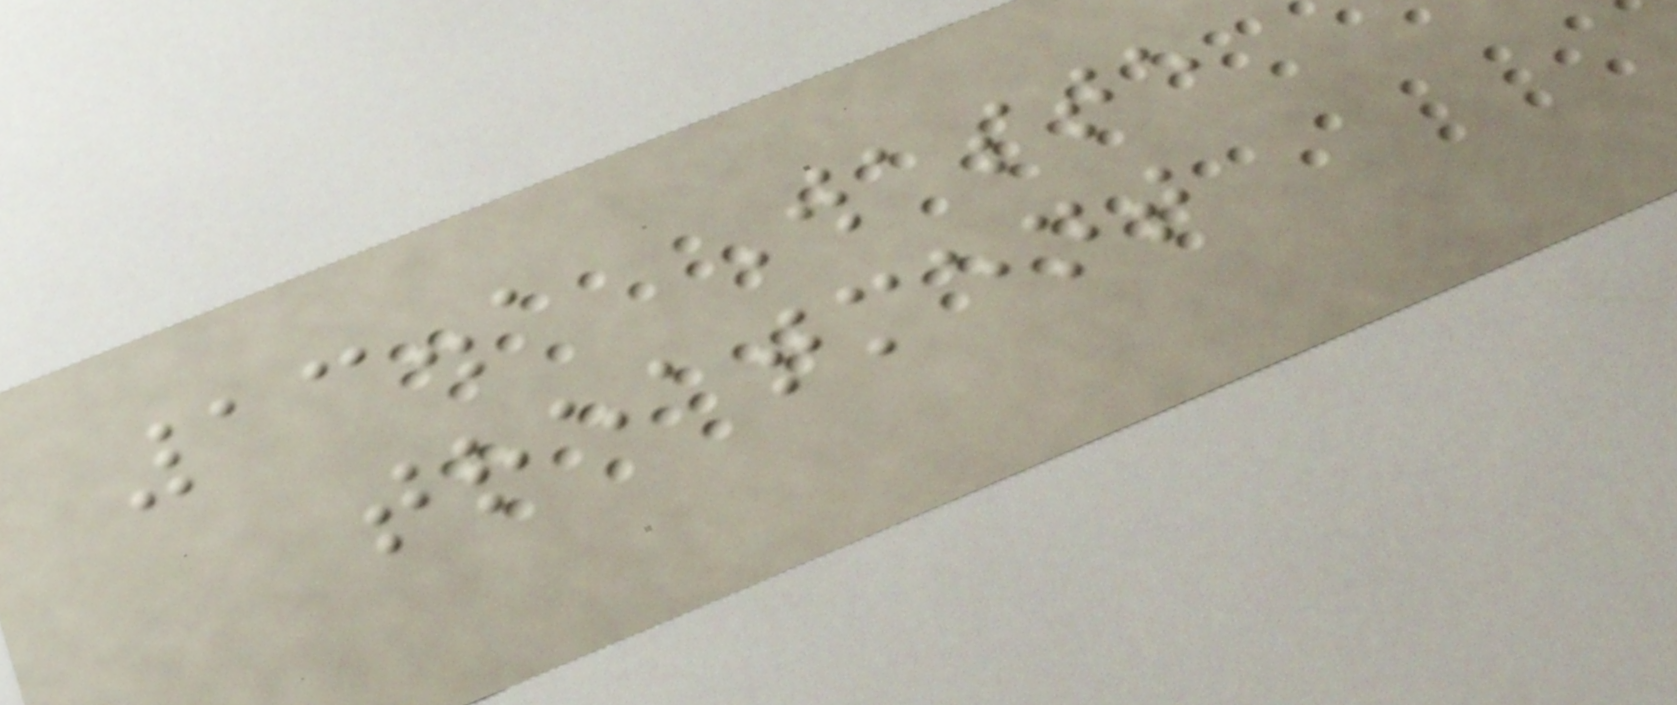13.1 Waste
treatment
